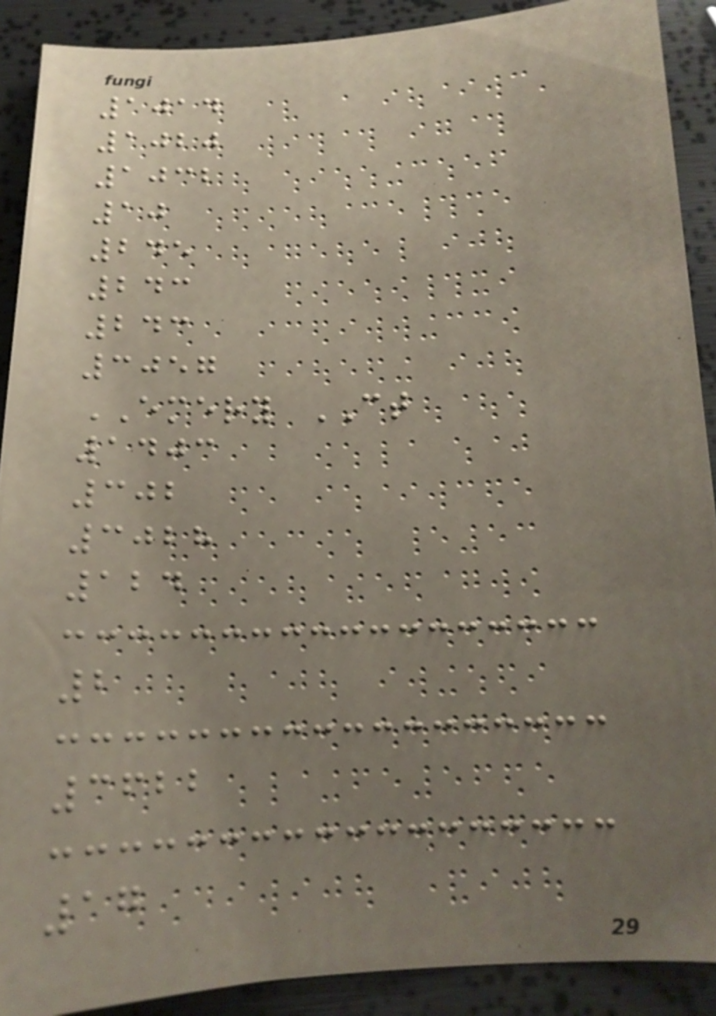1014
1020
1032
10
245
243
243
3057
EMERY CT
1403
302
3028
124
2
3622
17
